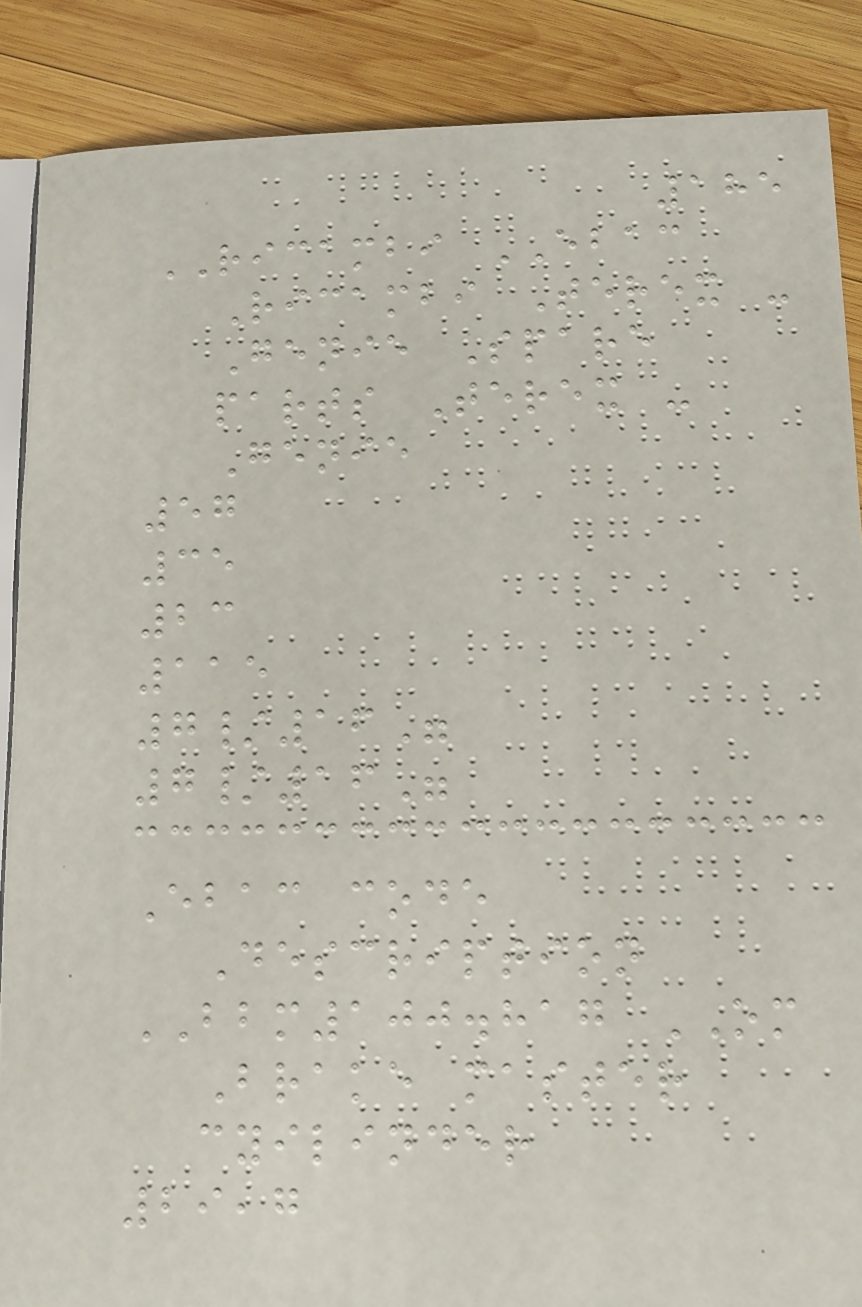185
RICAMBI EBAC
Ricambi Terex -
Genie Spare
parts Terex -
Genie
57
35
23
115
7/16"
7/16"
Ebac code
Description
BBM100.817 OM
Brake master
cyilinder
29,7
